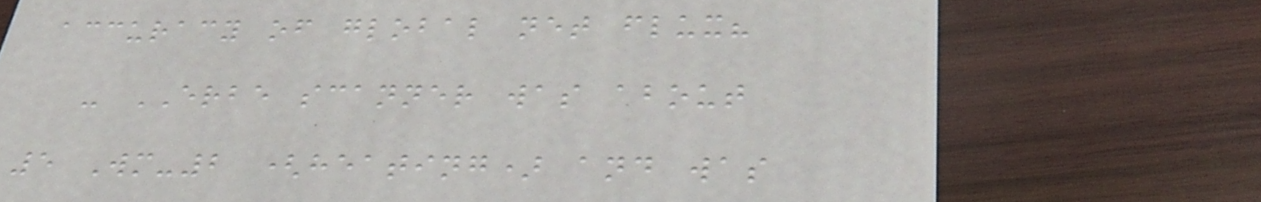accuracy of global net flux?
- ERBE scanner was about
5 Wm-2 (heating) and was
